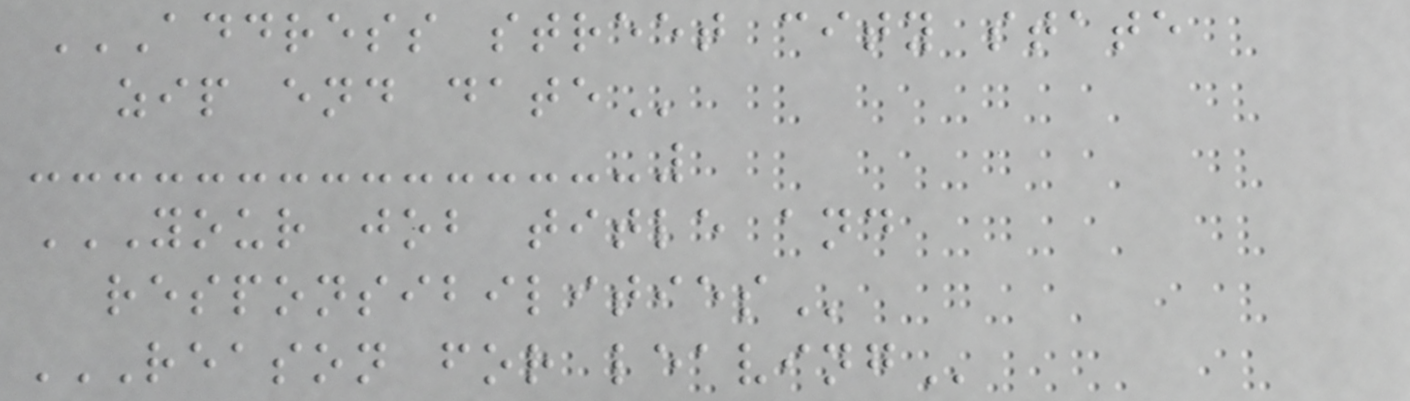ADDRESS STREET CITY STATE
ZIP END DATE
YOUR JOB TITLE AND
RESPONSIBILITIES
REASON FOR LEAVING
